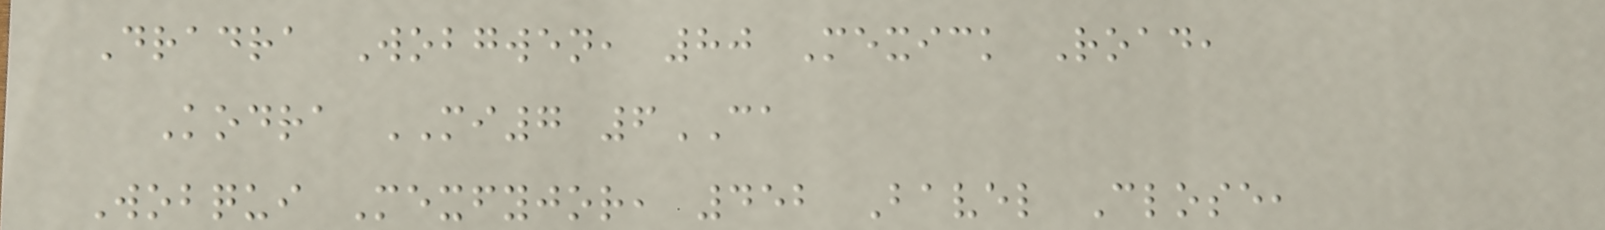Dradra Wobgwen, 80 Mexick Road,
Kodra MI7 6CA
Wobqui Mexfyjor, 452 Bavel Close,
